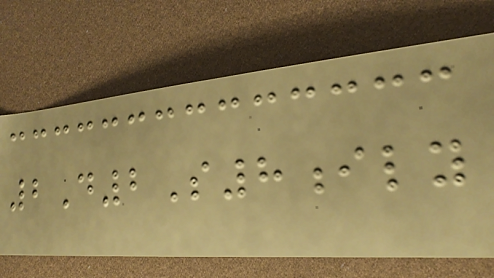2D2S8ily
